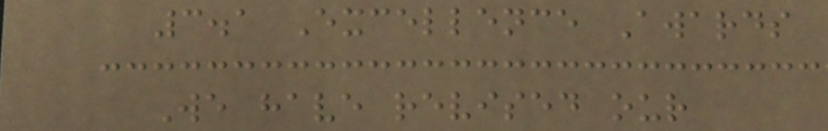3.1 Excellence Awards
We have revised our
